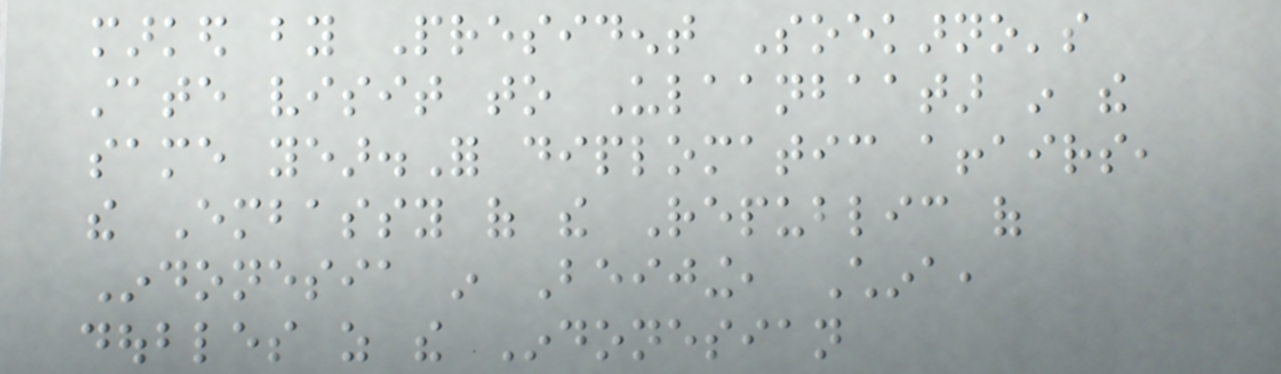marked by President Soekarno's
state visit to Ulaanbaatar in the
same year.For diplomatic affairs,
the Embassy of the Republic of
Indonesia in Beijing, China,
doubles as the Indonesian
